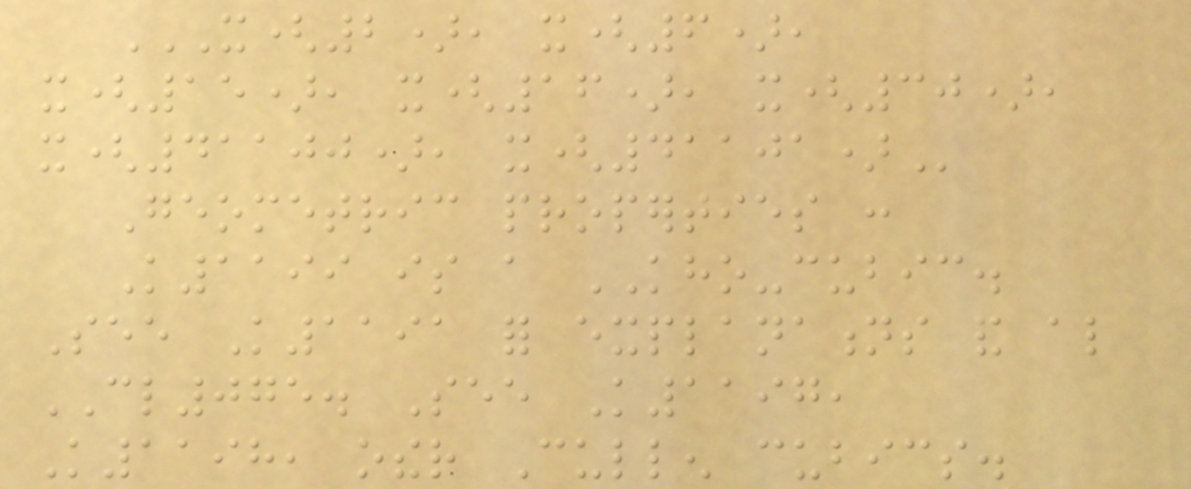X(2), X(6),
X(15), X(16), X(30),
X(41100), X(41101)
Geometric properties :
K1199 is a KHO-cubic.
See K1191 for explanations and also
CL075. See K1197,
K1198, other Cullen cubics.
